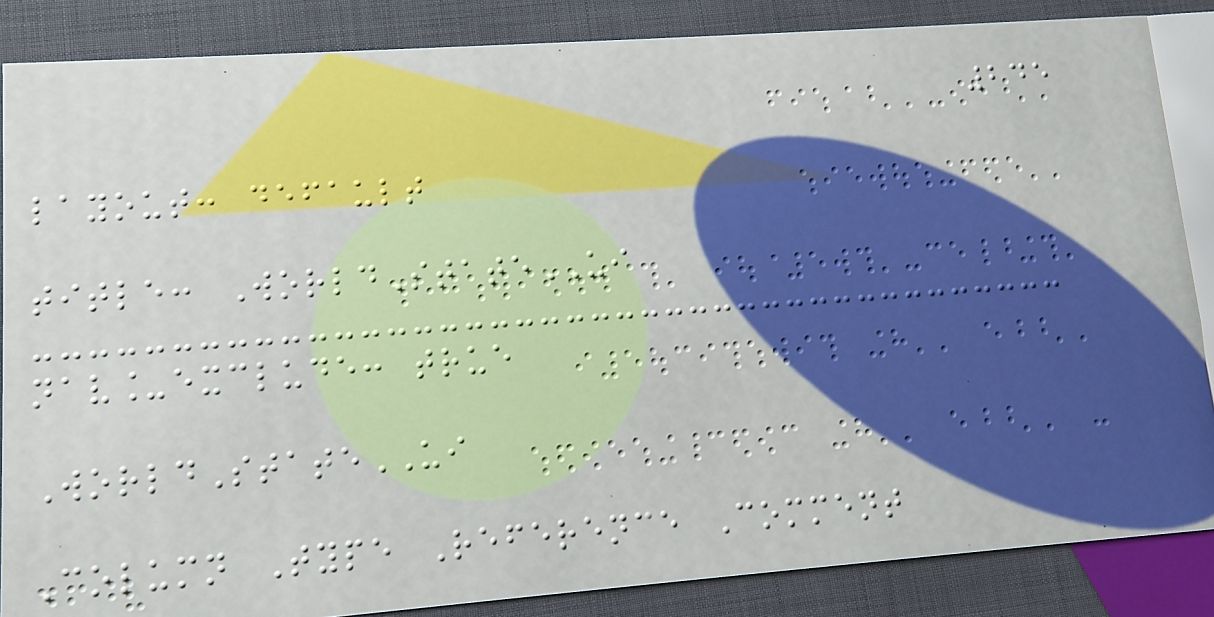245
layout: default
title: WorldStateUI
nav_exclude: true
WorldStateUI
Column Type Reference Comment
